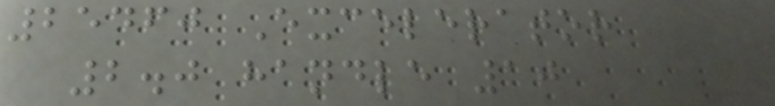25460 Excelerator
2.0 handle 10
